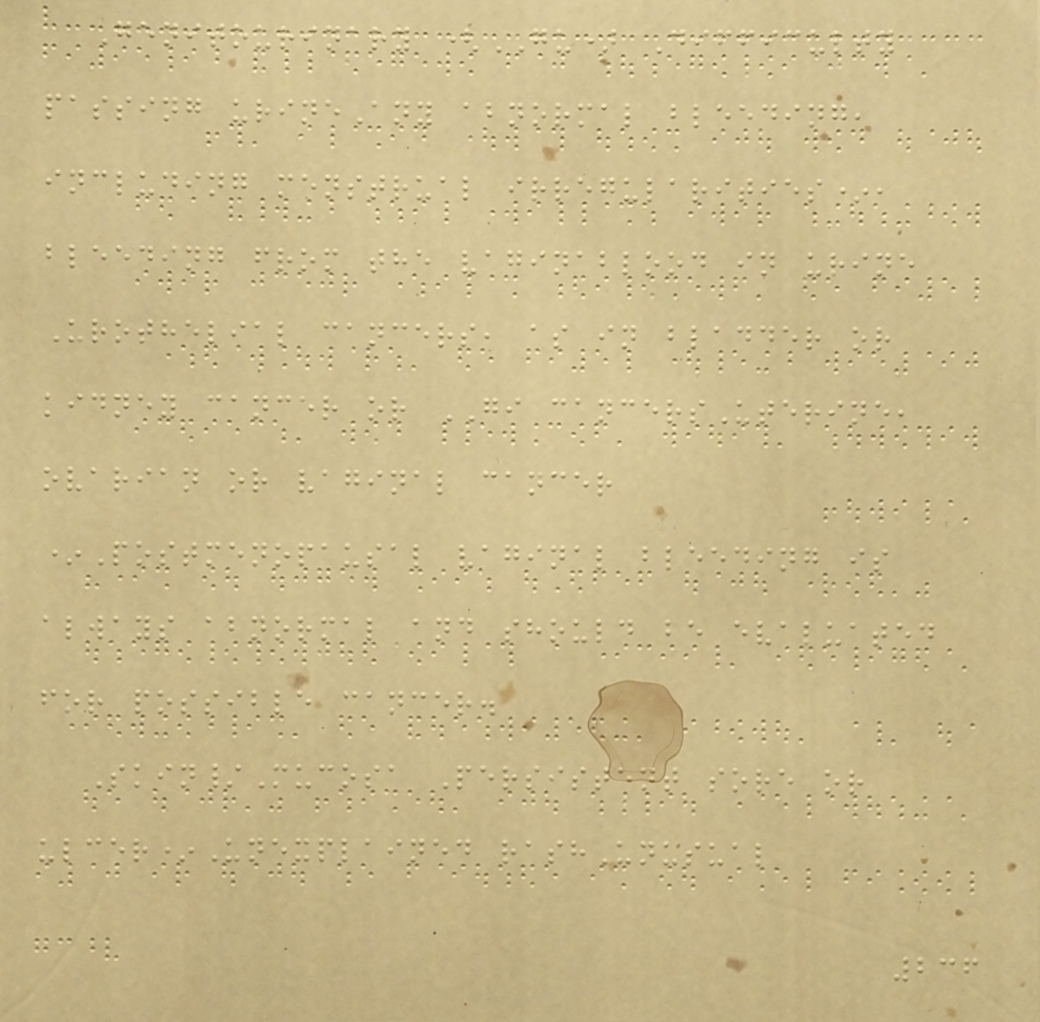Genitourinary (GU) Difficulty
passing urineAny abnormal bleeding,
including menstrual irregularities*,
bleeding from the vaginablood in urine
Urothelial cancers, as in bladder or
kidney cancer or GI cancersUterine,
ovarian or vaginal cancer
*Postmenopausal vaginal bleeding is
always abnormal and should be evaluated
for possible cancer.
Skin/Mucosa Persistent sore or
ulcer*Unexplained rashUnusual
236
